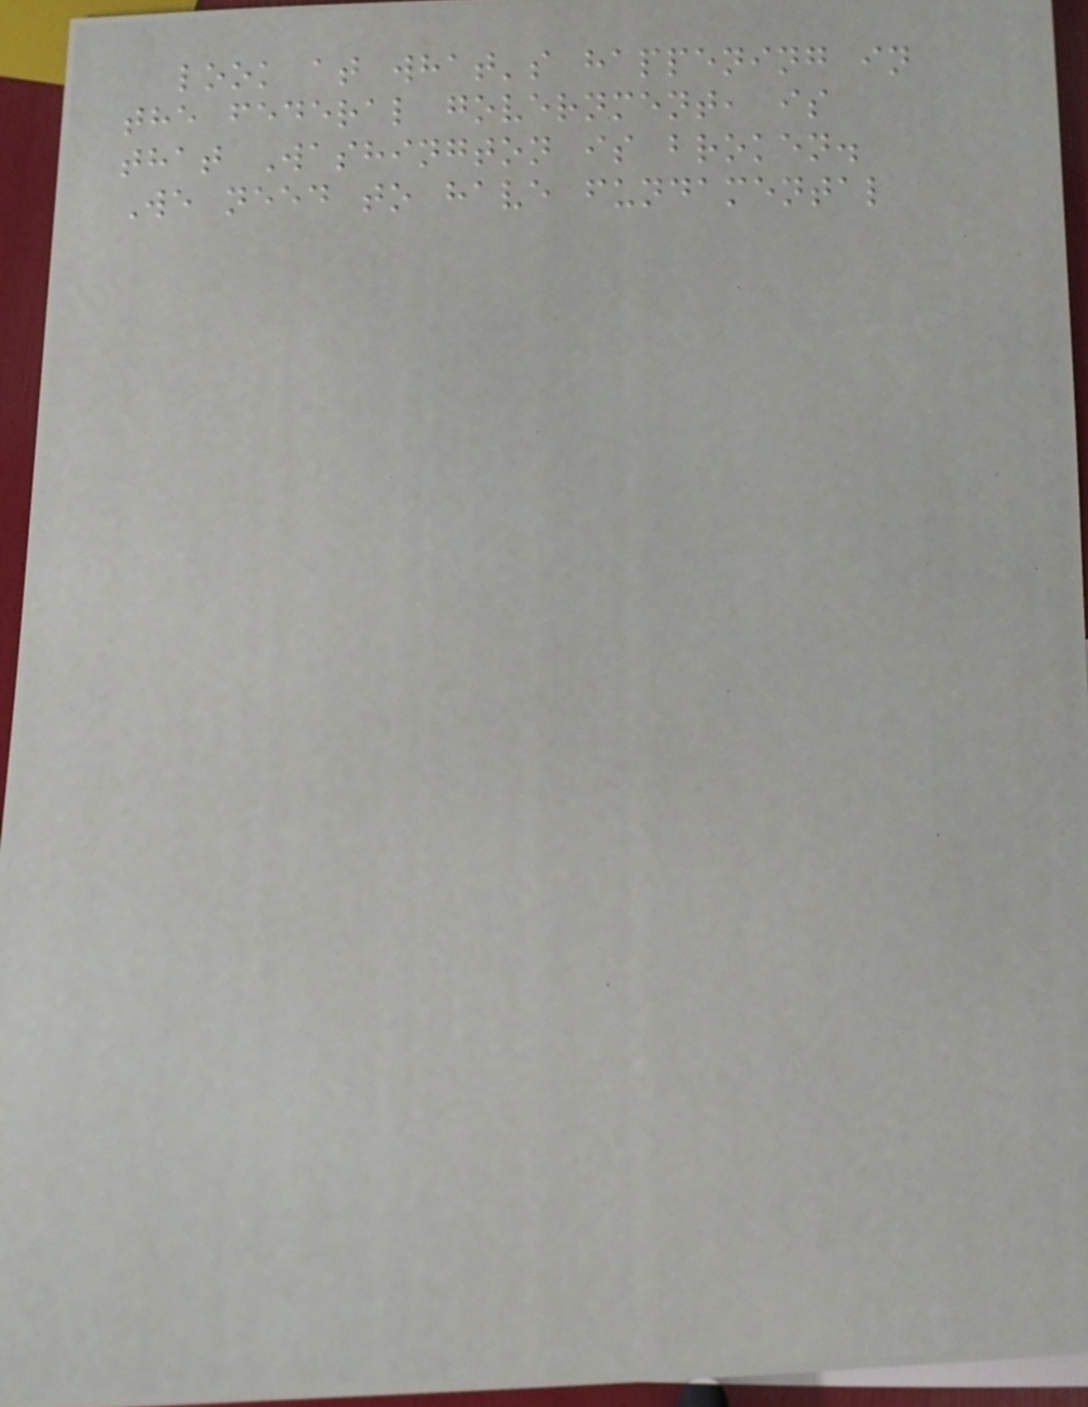look at what's happening in
the federal government, is
that Washington is broken.
We need to have fundamental
